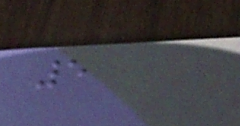5
